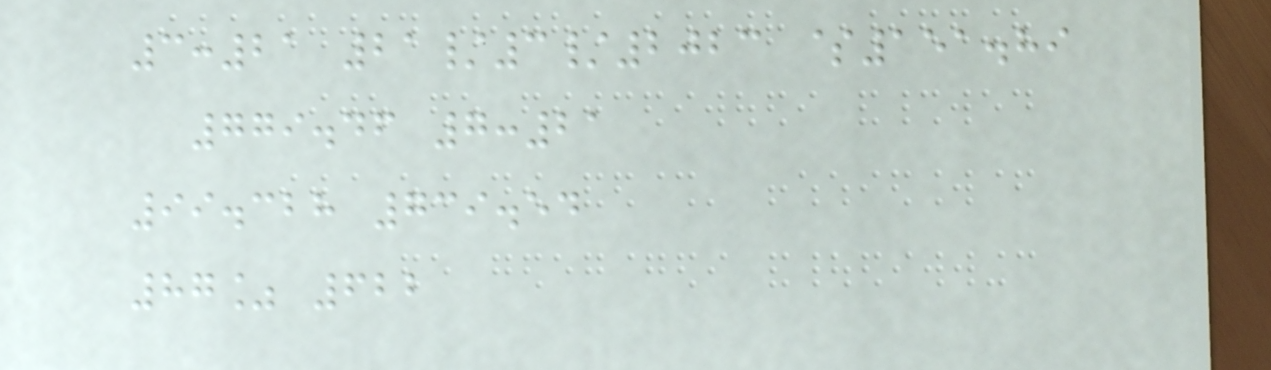3:21 21/3/2023 $151.89
779.46 7:21
99.328 739.54
87% 622
